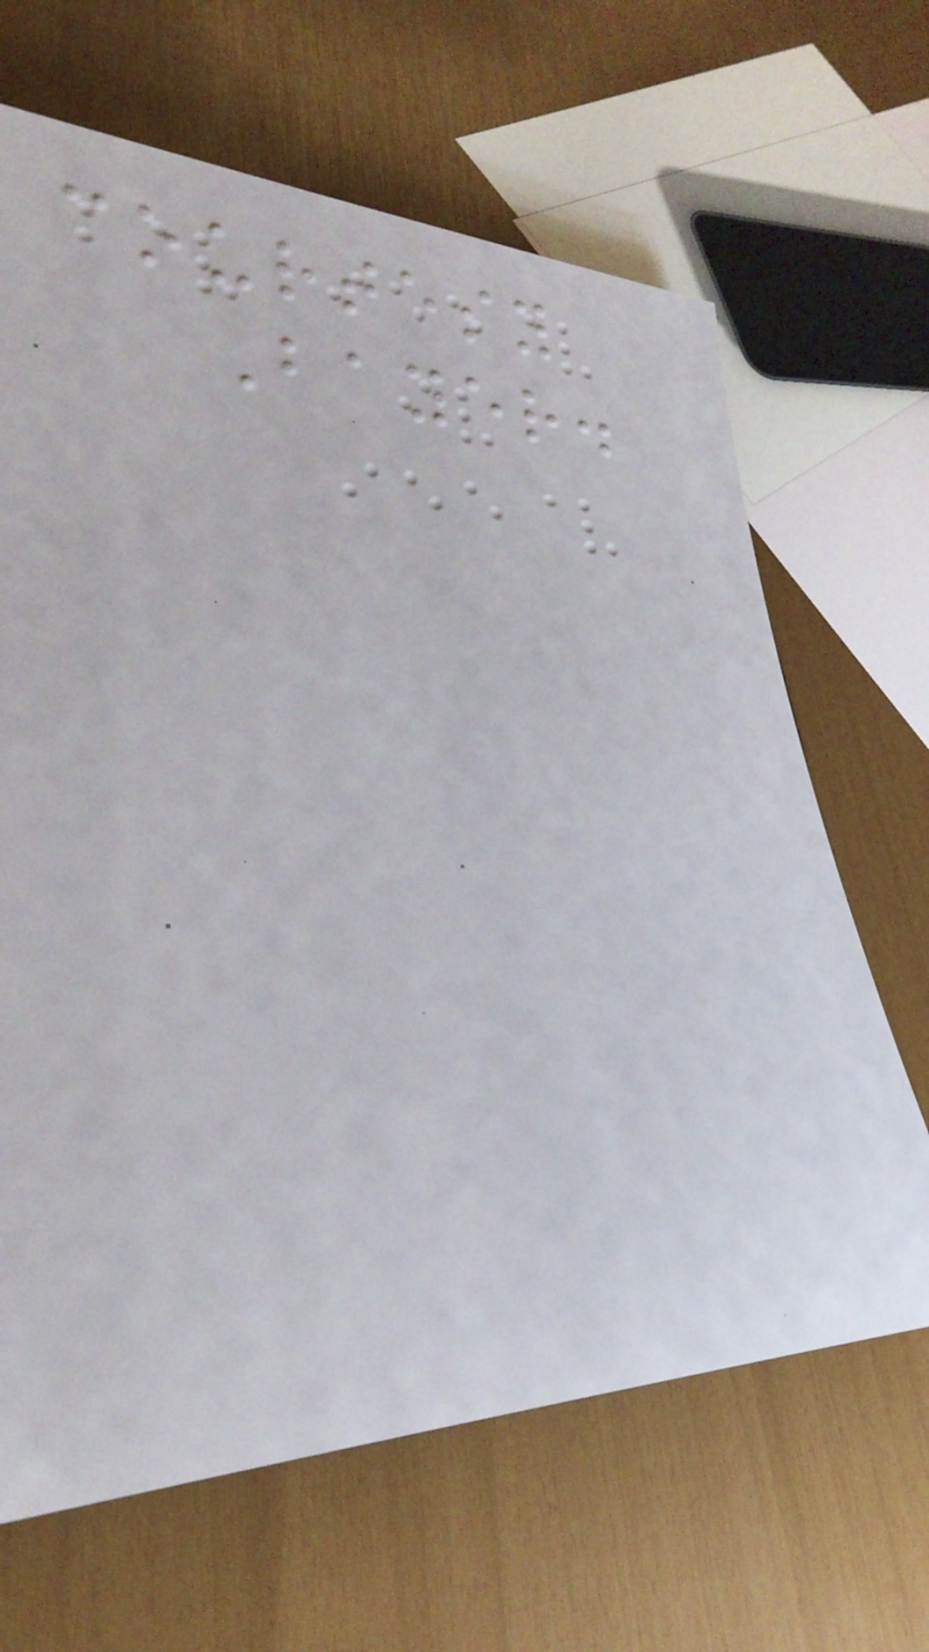courtesy
Bayer.
